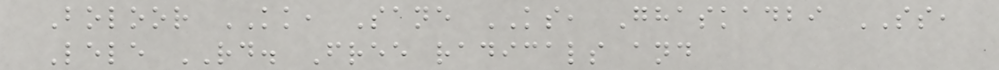Boloor KK, Sane KS, Ghaskadbi SS,
Lele RD. Free radicals and
